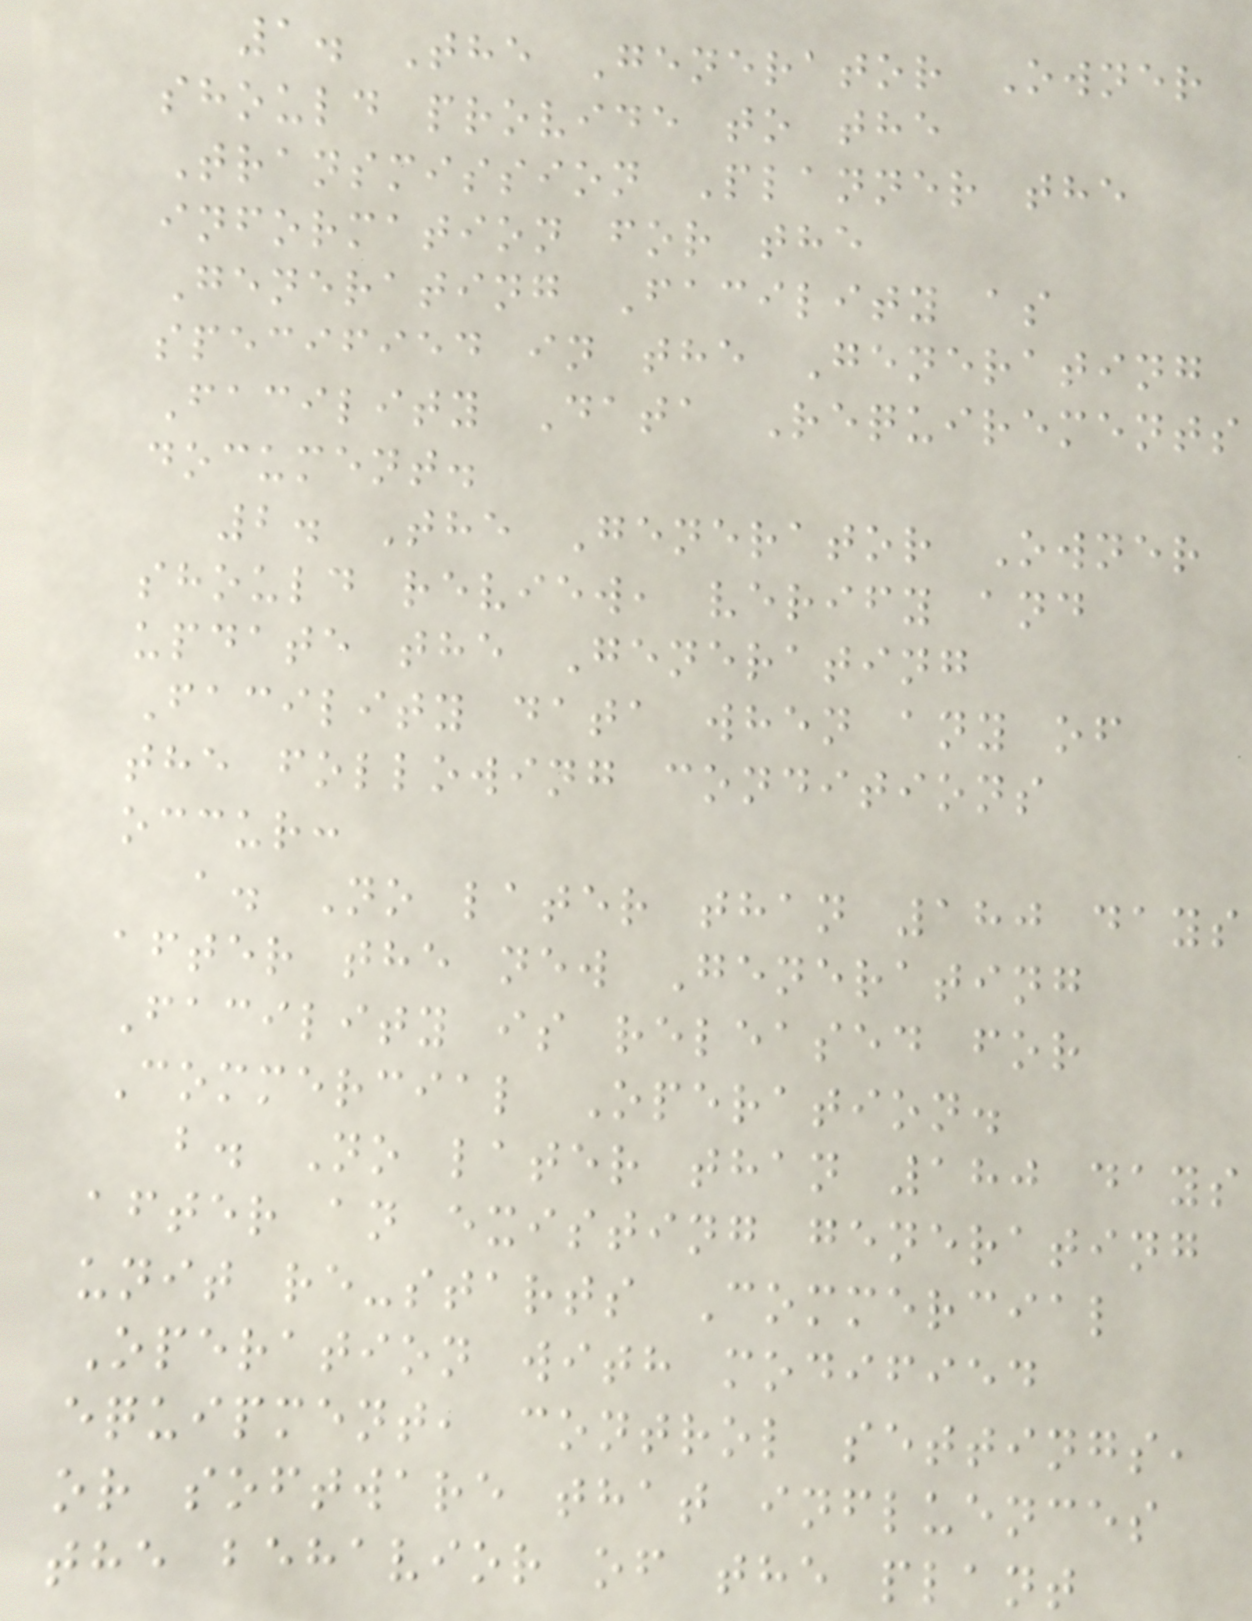1. The Generator Owner
should provide to the
Transmission Planner the
information for the
Generating Facility as
specified in the Generating
Facility Data Requirements
document.
2. The Generator Owner
should review, verify and
update the Generating
Facility data when any of
the following conditions
occur:
a. No later than 180 days
after the new Generating
Facility is released for
Commercial Operation.
b. No later than 180 days
after an existing generating
unit re-starts Commercial
Operation with modified
equipment, control settings,
or software that influences
the behavior of the plant
